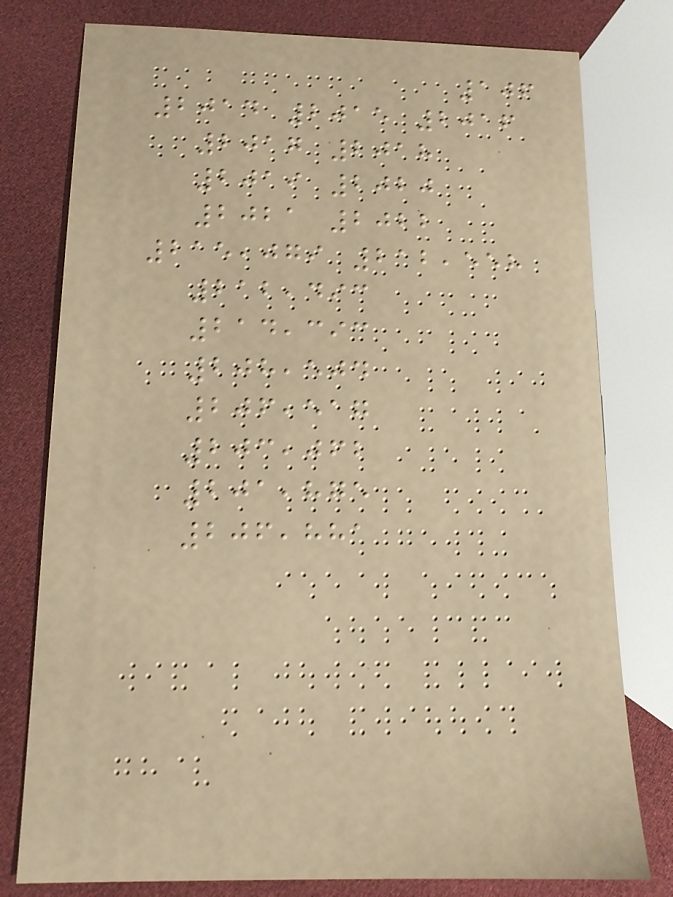106
2014 2015 2016
2017 2018
2019 2020
2021 2022
215,079 212,558
212,493
214,393
208,504
206,517
203,062
201,875
206,881
